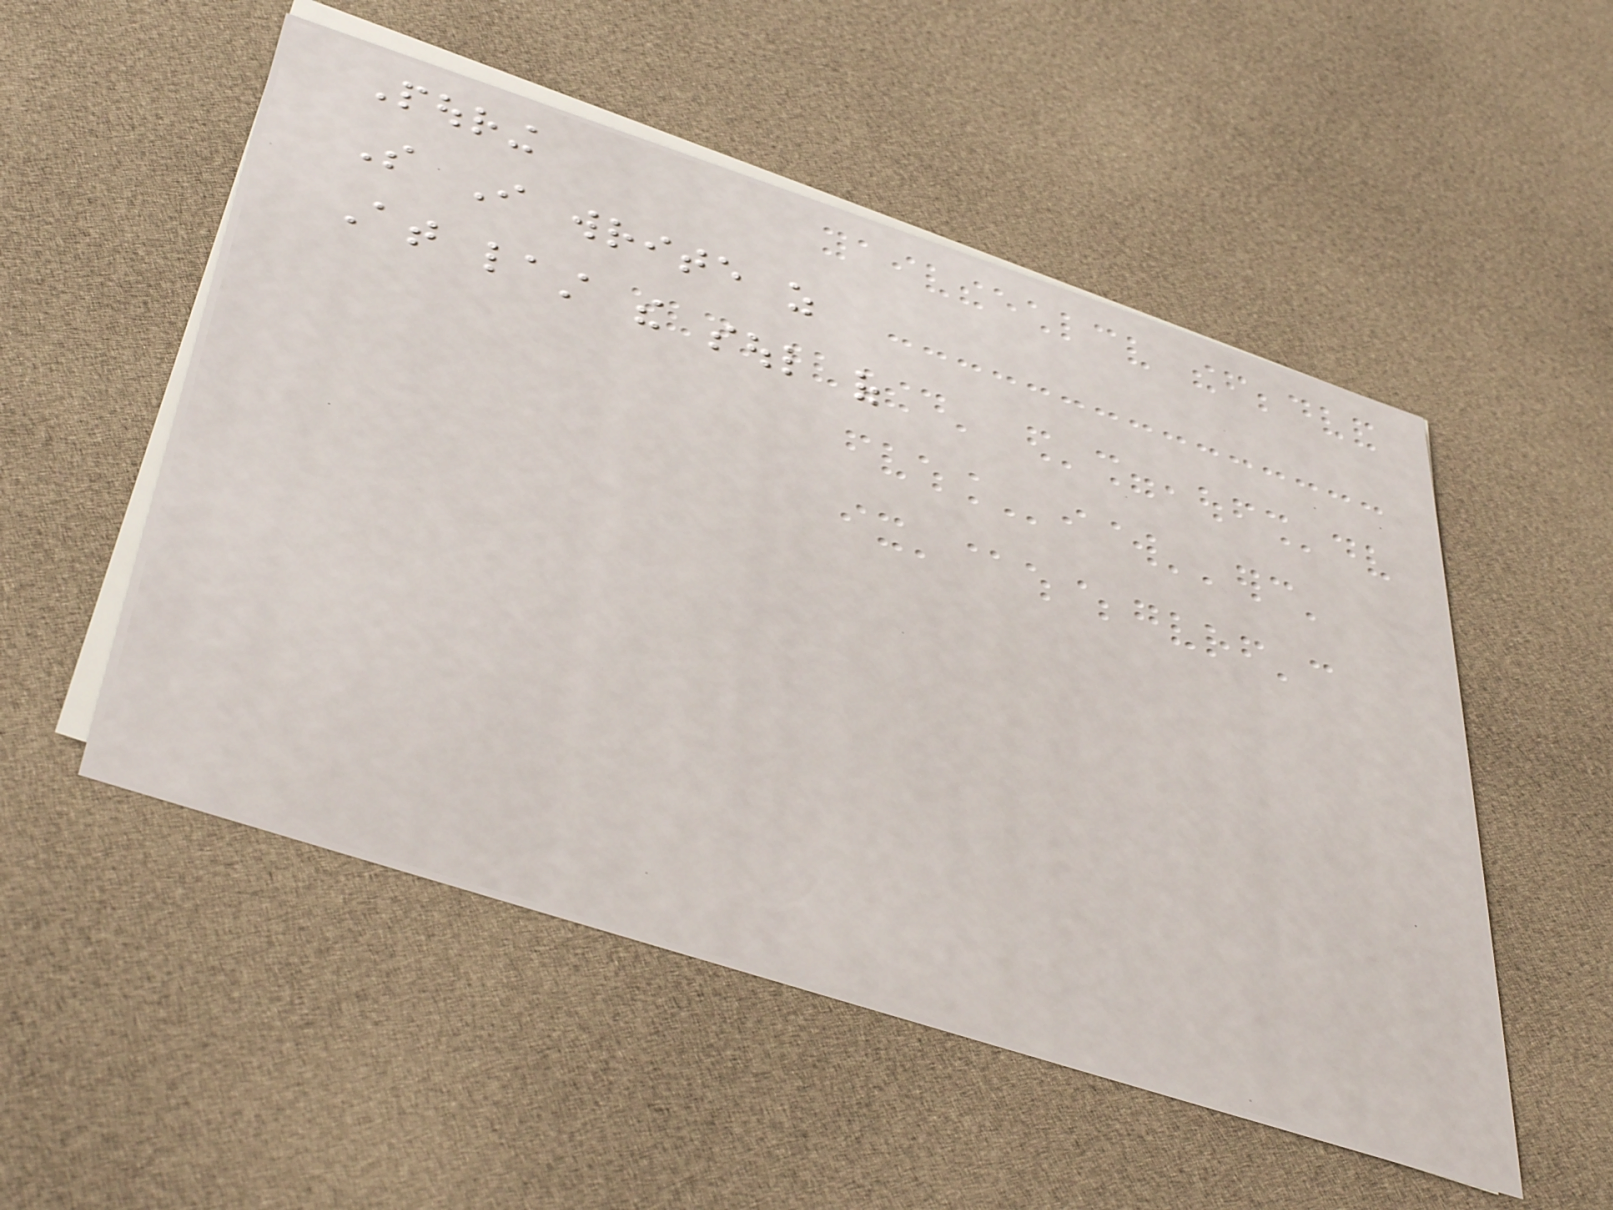Pouring
So I write as
At last the soul of
